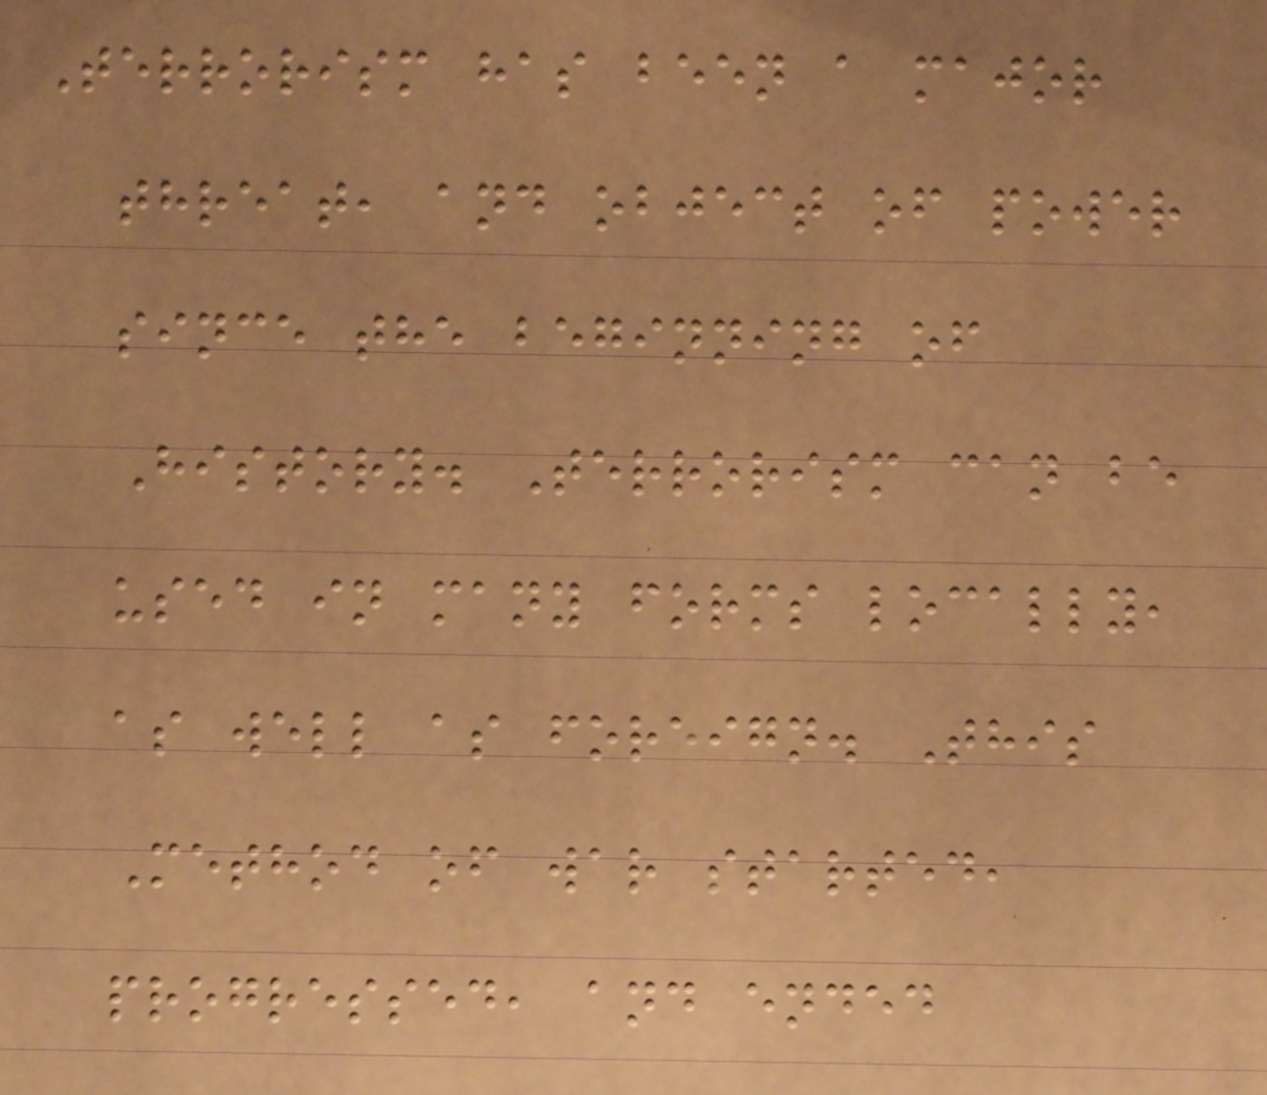Terrorism has been a major
threat, and object of power
since the beginning of
History. Terrorism can be
used in many forms locally,
as well as foreign. This
Method of war started,
progressed, and ended
